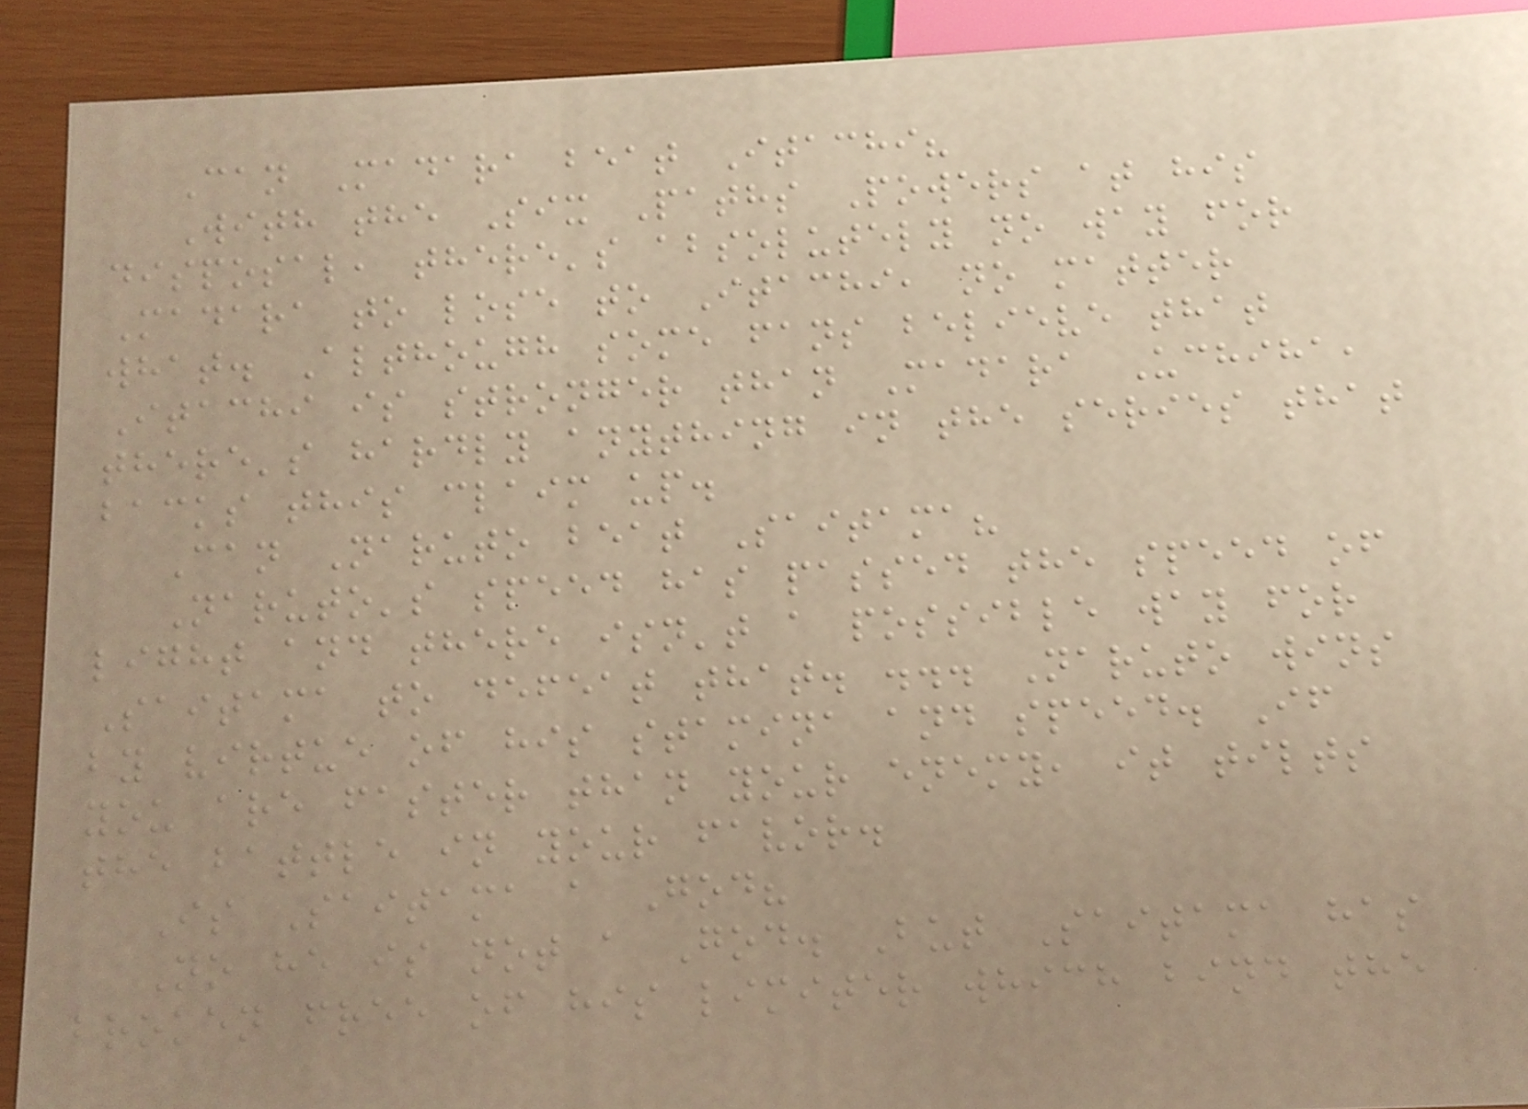Can Madara beat Itachi?
With the Six Paths Powers at his
disposal, there's absolutely no way for
Madara to lose to Itachi, no matter
what. Although some fans believe that
Itachi is stronger than Madara Uchiha,
there's hardly anything in the series that
backs this claim up.
Can Naruto beat Saitama?
Naruto's speed has passed the speed of
light and there isn't a possible way for
Saitama to defeat that. ... Naruto wins
by virtue of his stamina and speed. If
you are faster than your enemy, it tilts
the battle in your favor.
Is Saitama a God?
No he is not a God. But Saitama has
broken free of his limiter which bind the
